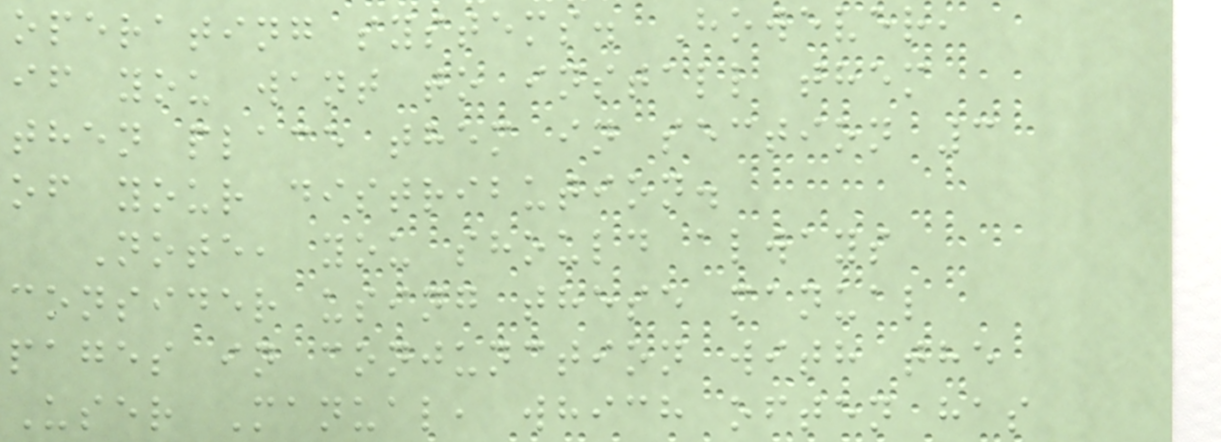operating systems. However,
if you want to install them
then place them in section 3
of your distribution.
Note, you should always
consider using these manual
pages in conjunction with the
User Manual, which often has
